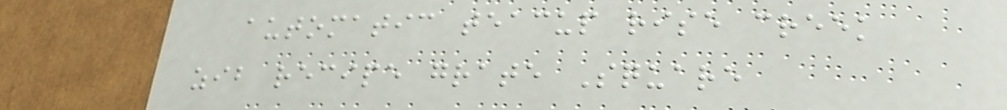automatic teacup rise creek
zib recipe grate Square
